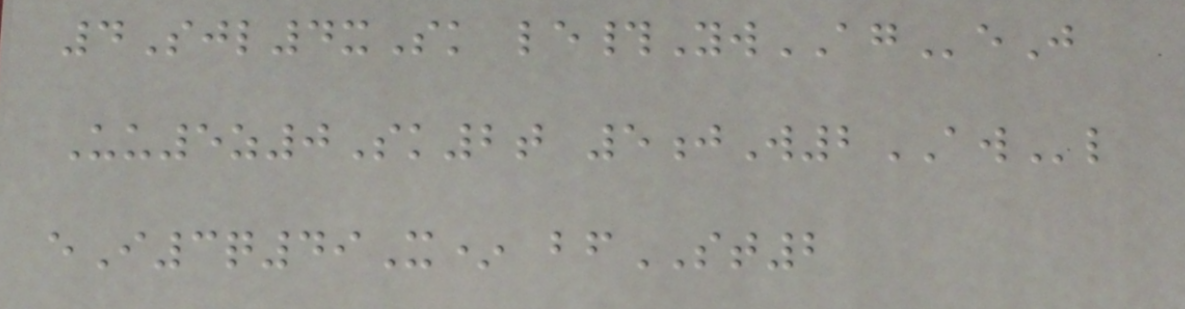4Sjl4xSk le#YwAGeJ
Uu5z0Sk2t 5jW2AWl
eI3q49X* bfST2
